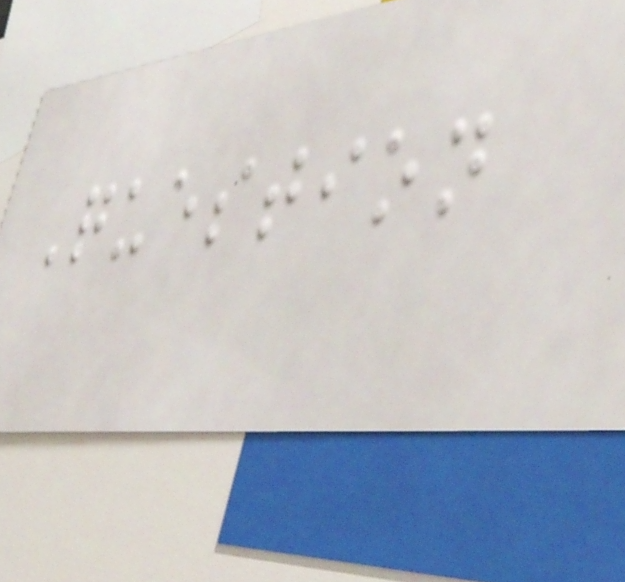Question
